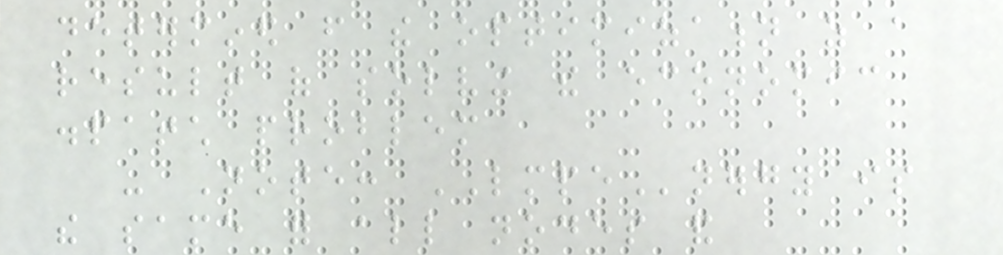determined from the optimization as a
result of solving the economic
dispatch problem
- Note: LMPEnergy is
the same for all nodes and
